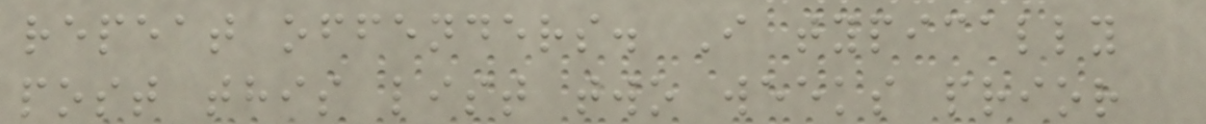repeat offenders. I typically
post this list two weeks prior
